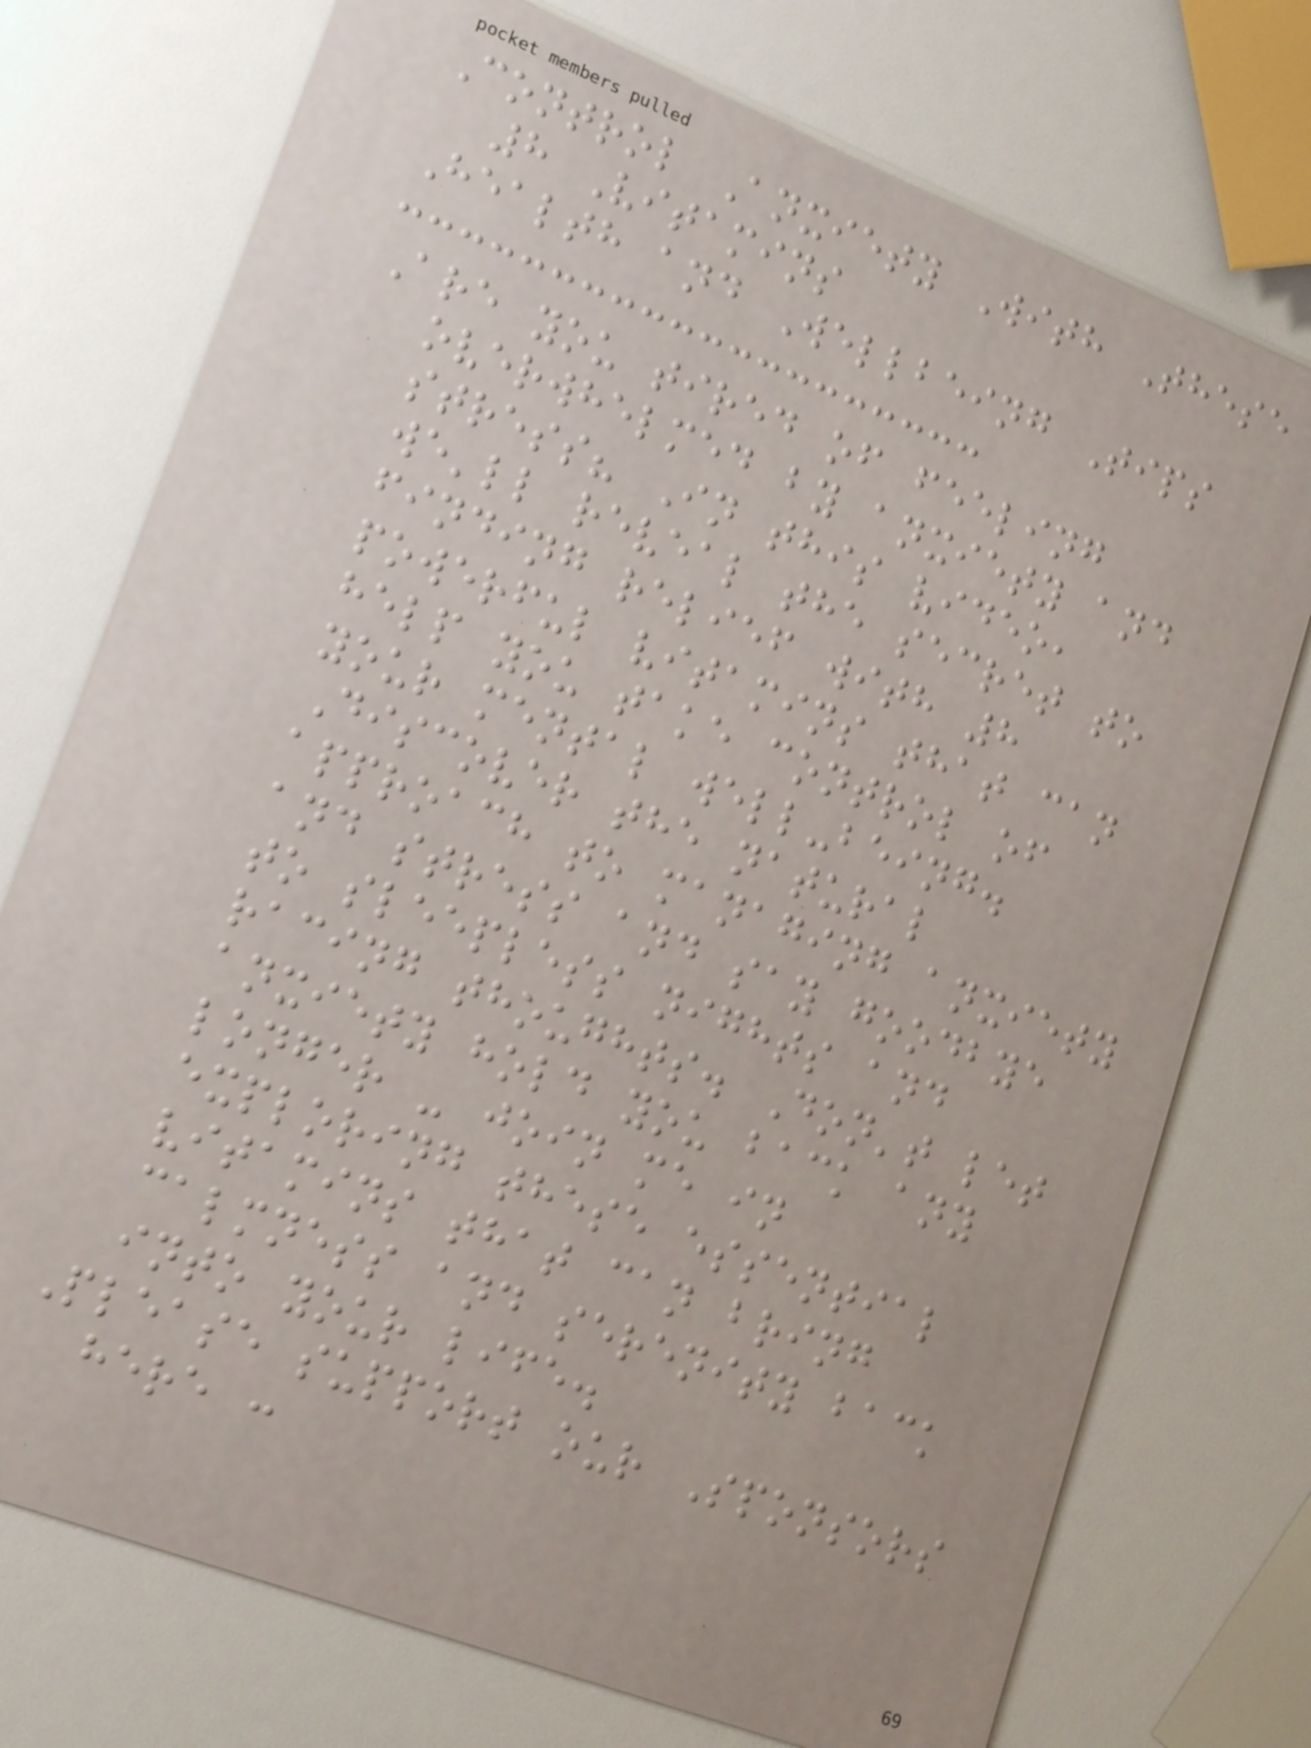Control Anxiety With These
8 Vitamins
Health and Wellbeing Tips
Are you tired of feeling
overwhelmed by anxiety and
stress? In this video,
we'll reveal the secret to
finding relief with 8
powerful vitamins that can
help you take control of
your mental well-being.
Discover the natural
approach to managing anxiety
and stress and say goodbye
to sleepless nights and
racing thoughts. Don't let
anxiety hold you back any
longer - join me in
exploring these essential
vitamins that can bring
calmness and serenity back
into your life.
Please support our Sponsors
here :
